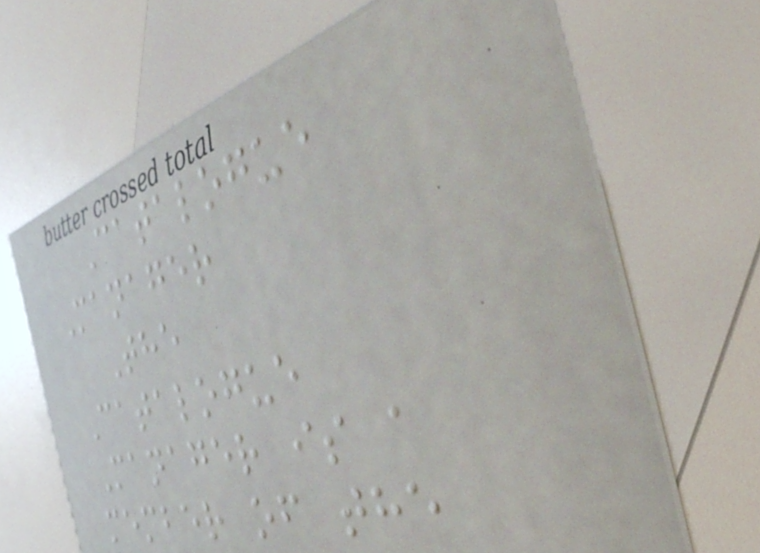Catalogue
Manager
The
Catalogue
Manager is a
member of the
